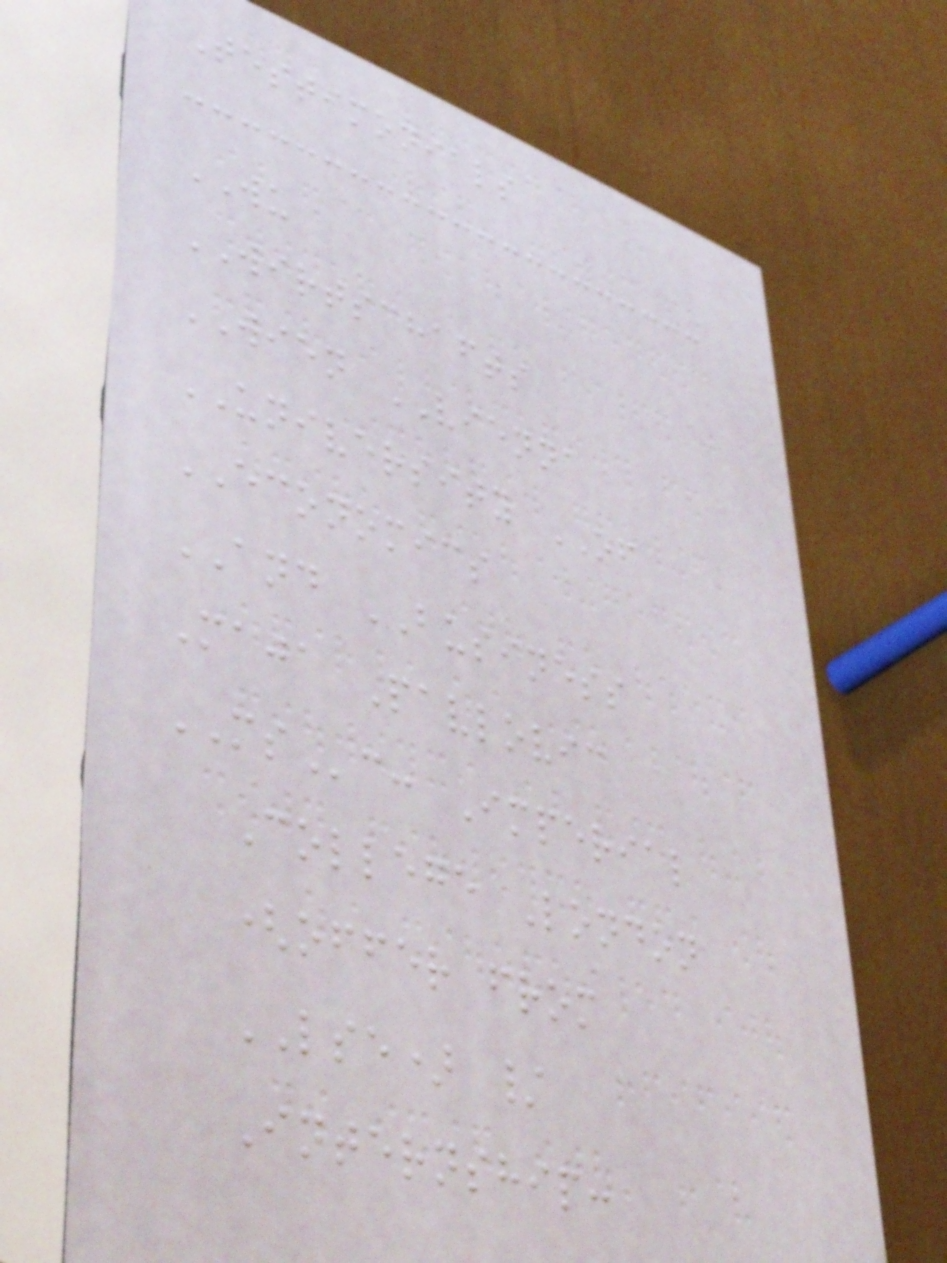Testimonials
WU
WIRTSCHAFTS
WIEN VIENNA
UNIVERSITY OF
ECONOMICS
AND BUSINESS
Maja Pavlovic
MSc: Imperial
College London
(offer from
LSE) /
Internship:
